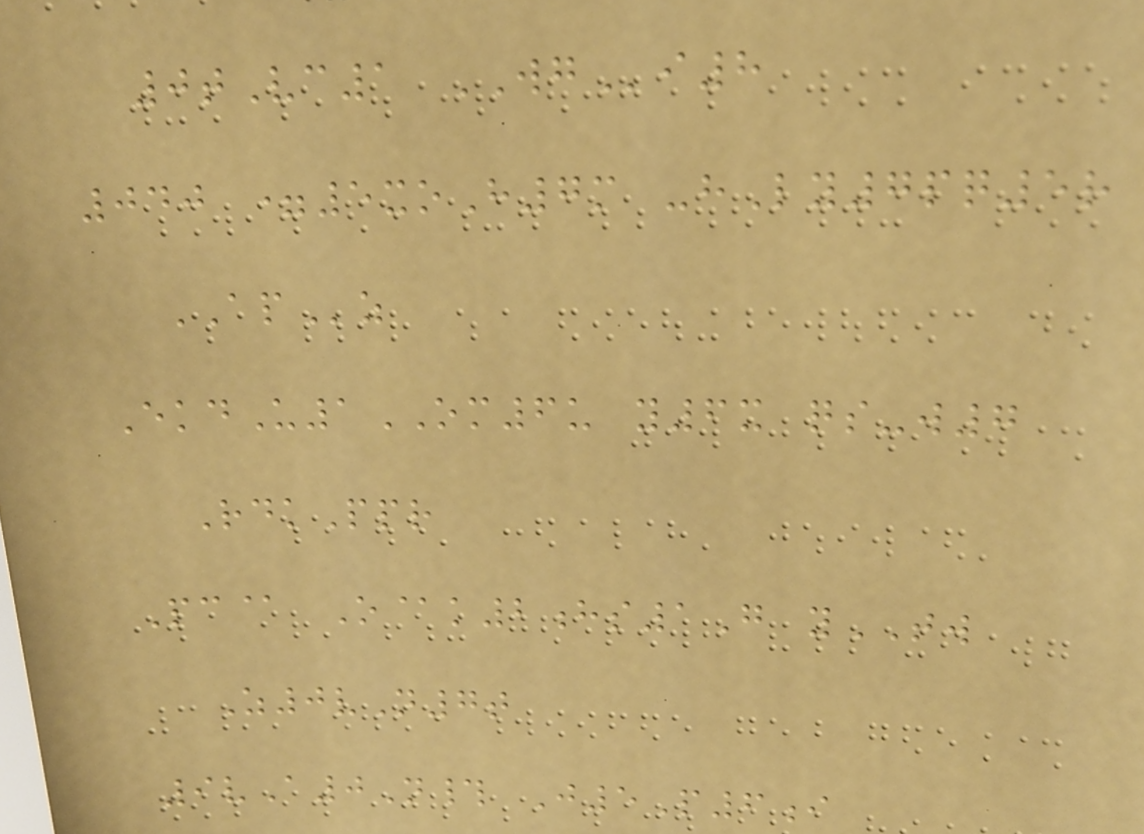0tVc1 WGi8
040 =5xoH7m -hLy7pq5r
APz
EkdU1OM6u y6x qs-w7
RdkPpr
Pc@ O@k2hs1G yTW
Z0vN7t
9vA0N# J5P6i
